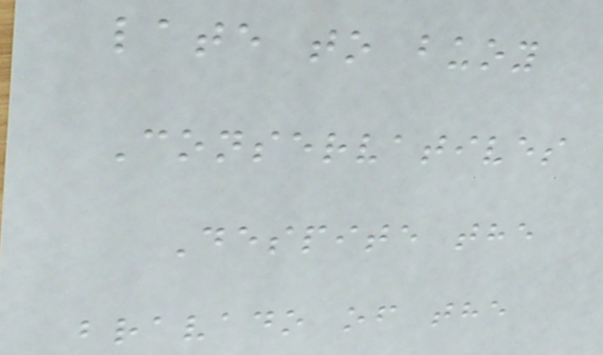late to buoy
Conservatives
Despite the
bravado of the
